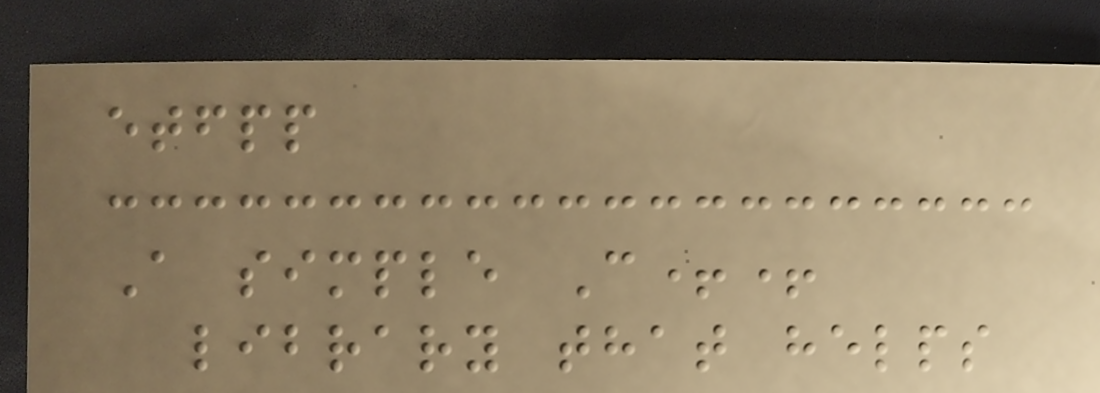etfpp
A simple C++
library that helps
